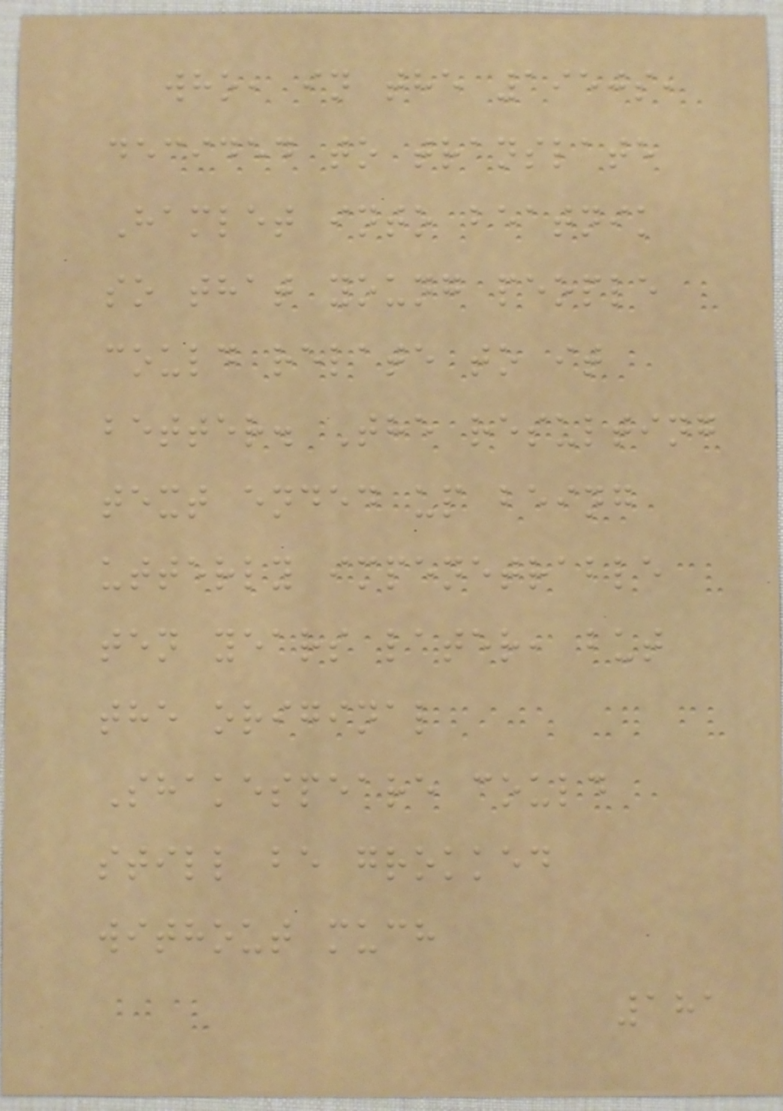who, in the 1950s,
decided to translate
Hamlet into beatnik
so that young people
could relate to it
better. The resulting
text ended up being
utterly impenetrable
ten years later, but
the original
Shakespeare could
still be grokked
without much
181
